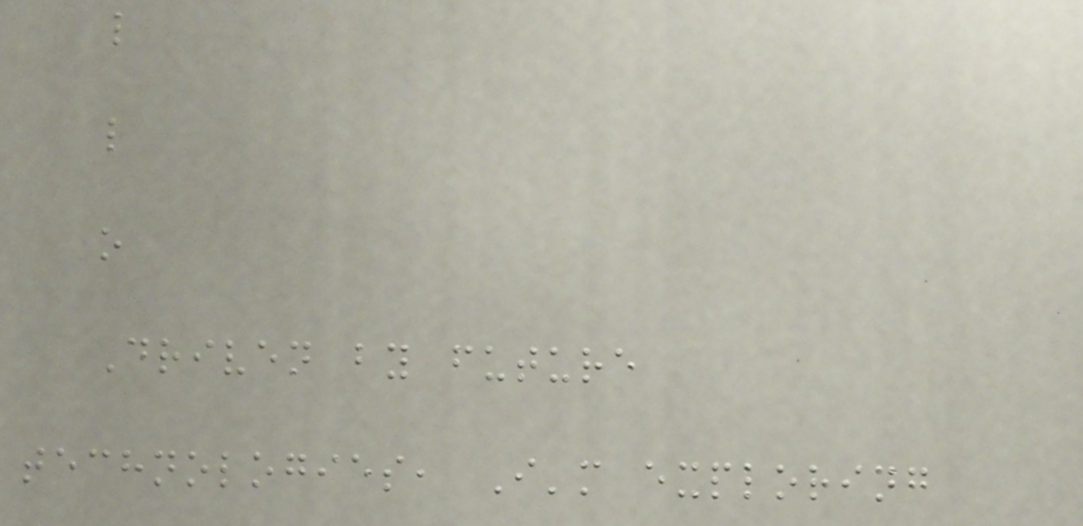l
l
o
Driven by future
technologies, I'm exploring
